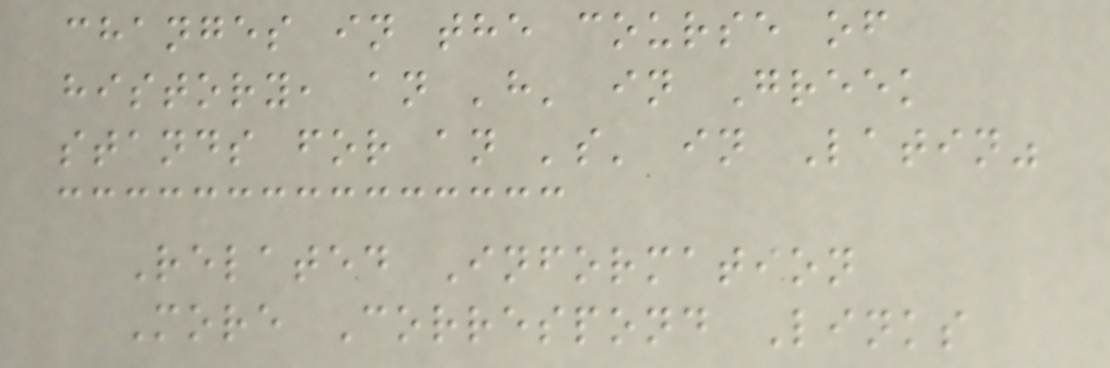changes in the course of
history, an 'h' in Greek
stands for an 's' in Latin"
Related Information
More Correspond Links
